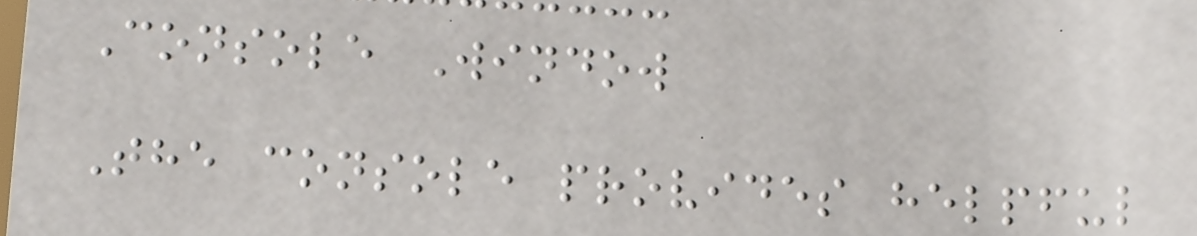Console Window
The console provides helpful
